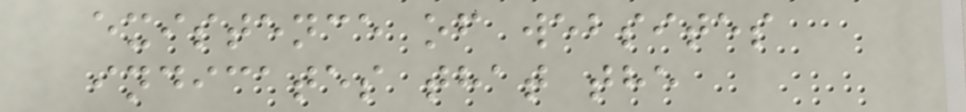existence of websites
indicates that the
